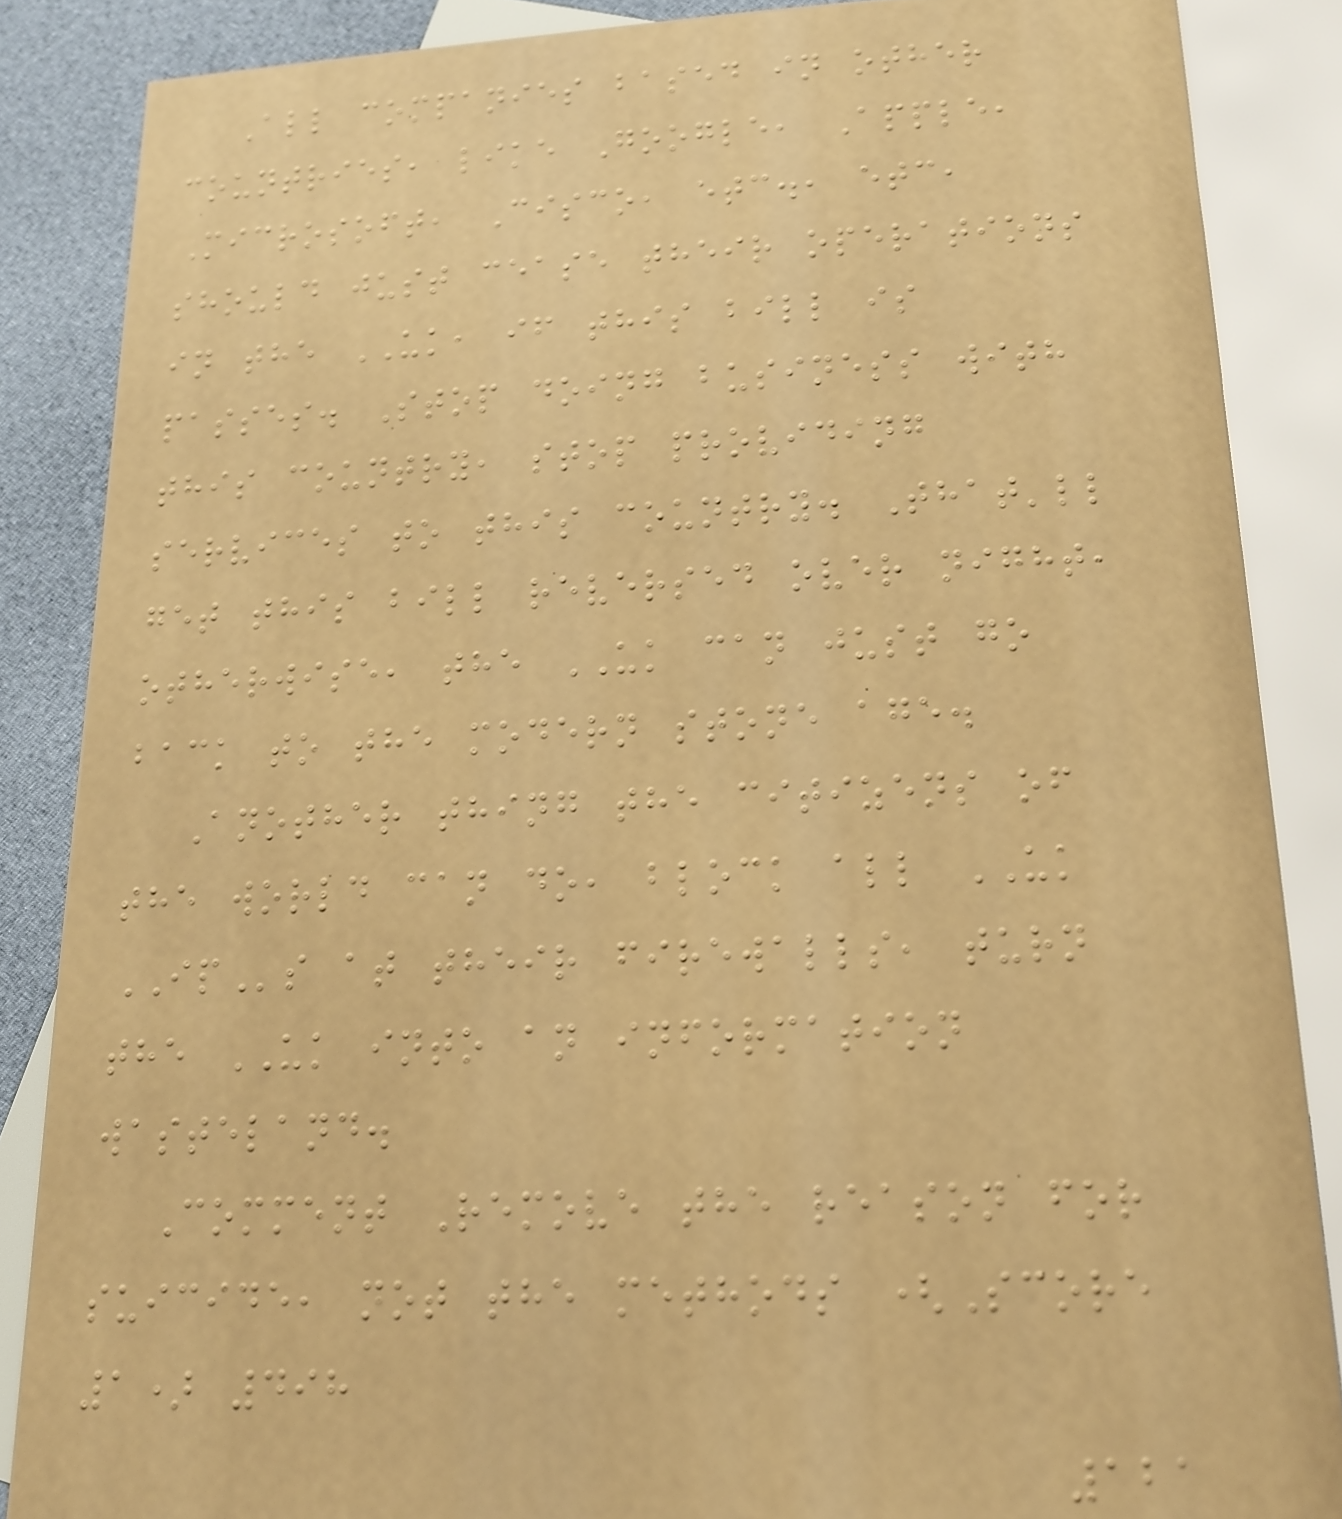All companies based in other
countries, like Google, Apple,
Microsoft, Cisco, etc., etc,
should just cease their operations
in the UK, if this bill is
passes. Stop doing business with
this country, stop providing
services to this country. That'll
get this bill reversed over night,
otherwise, the UK can just go
back to the modern stone age.
Another thing the citizens of
the world can do, block all UK
IPs at their firewalls, turn
the UK into an information
wasteland.
Comment Remove the reason for
suicide, not the methods (Score
1) 498
121
